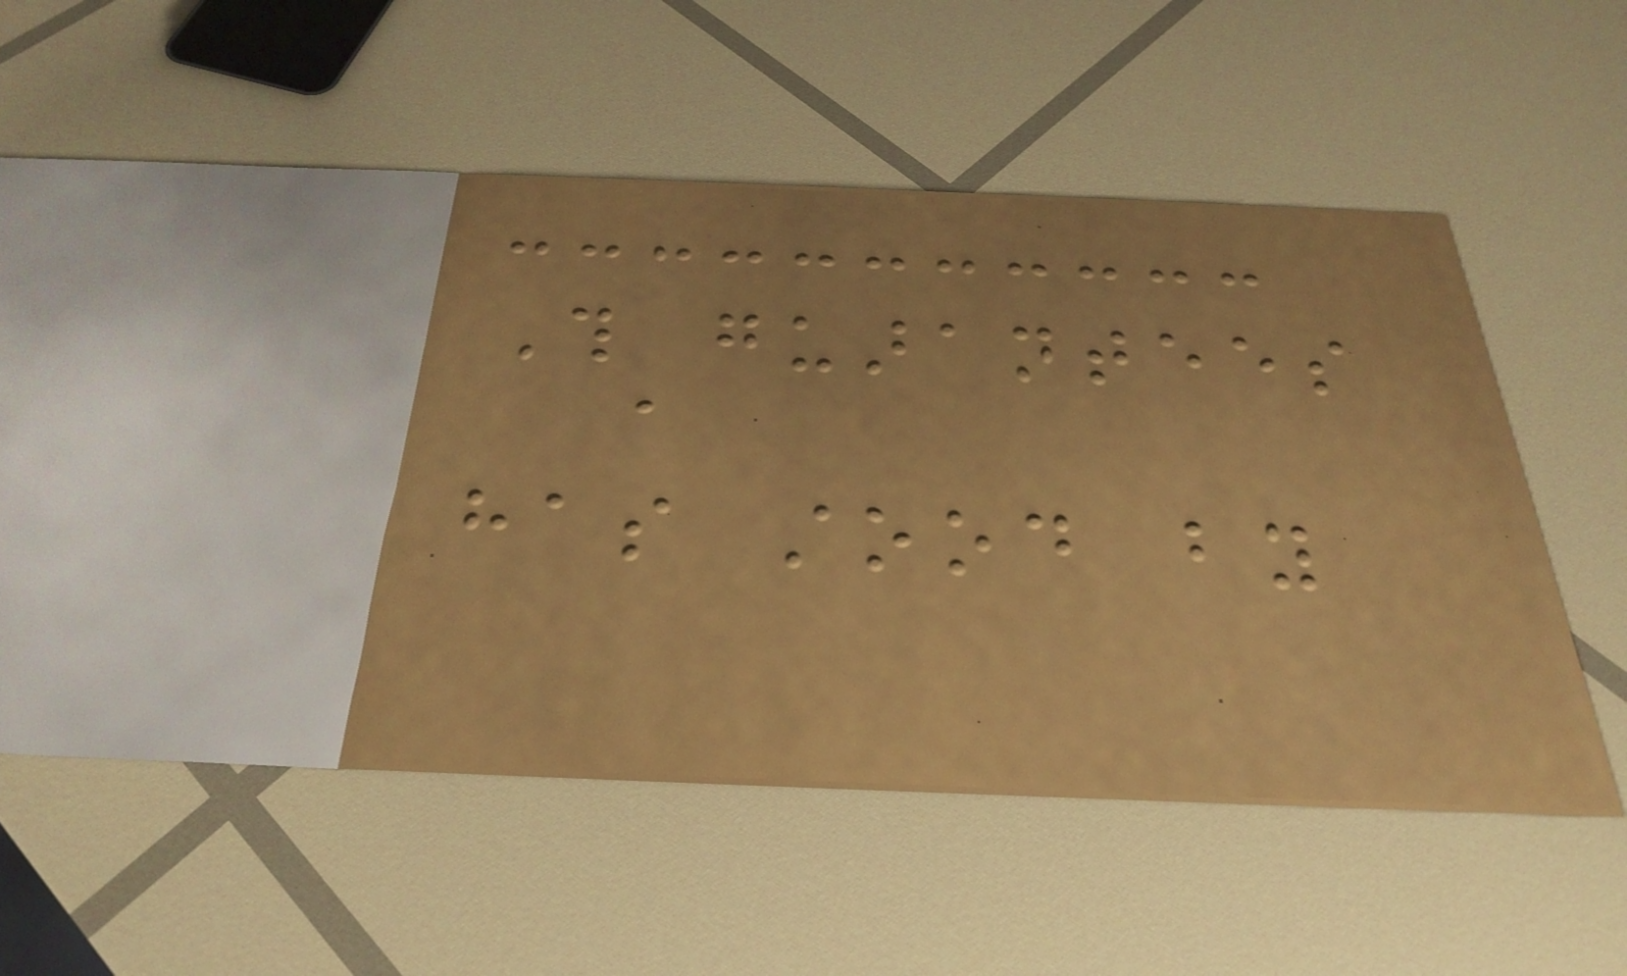This guarantees
a
has stood by
